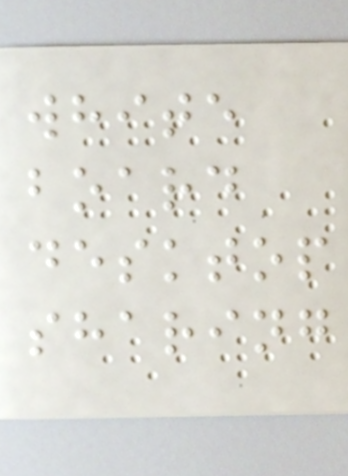white
board
desktop
sharing
